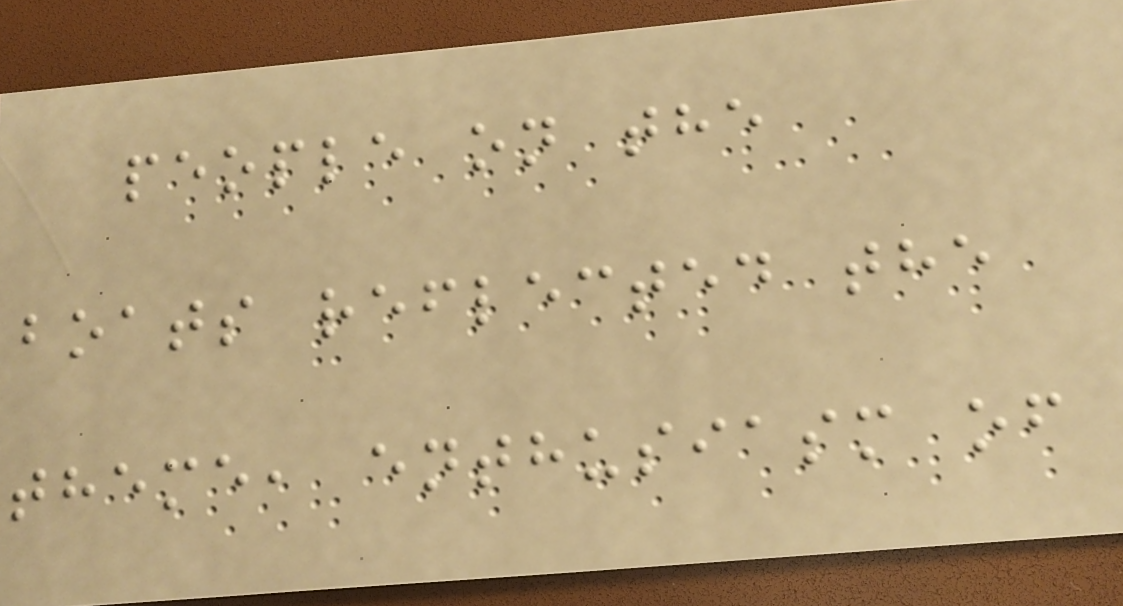people on the
boats reflected the
theme, enthusiasm of
